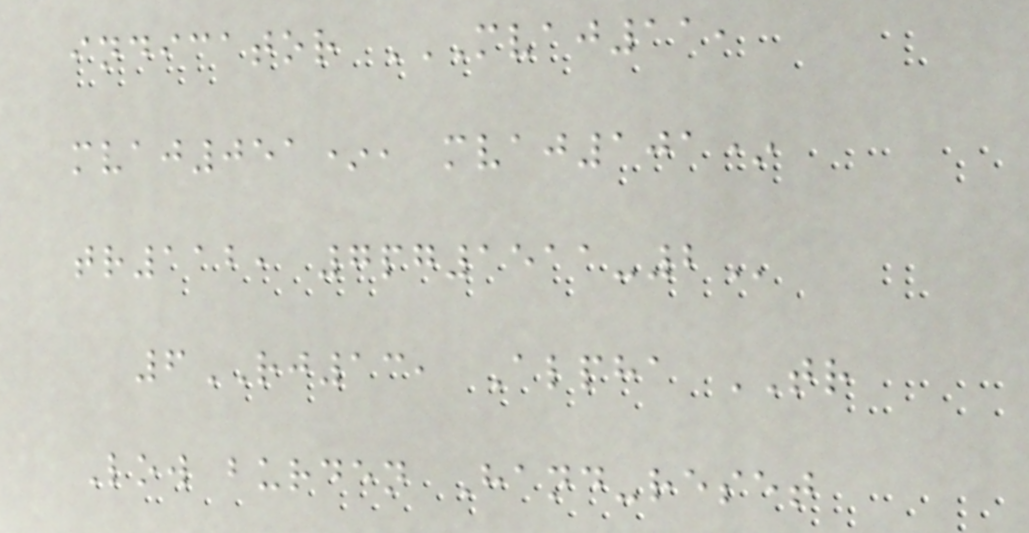indicator MVAJ11,
MVAJ051*, MVAJ101*
TR112, 7PG1511-2
6RJ13, Alpha TR
Low burden Hand-reset
